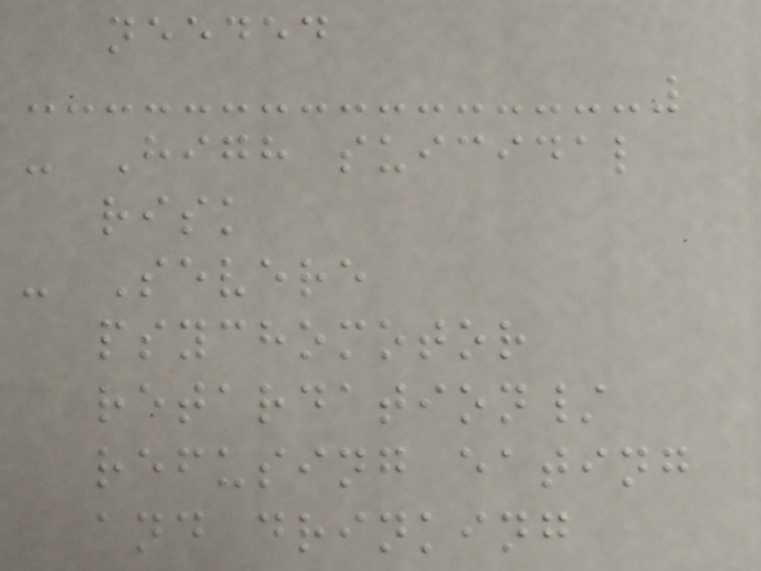needed
- High suicidal
risk
- Severe
psychomotor
retardation/
refusing eating
and drinking
